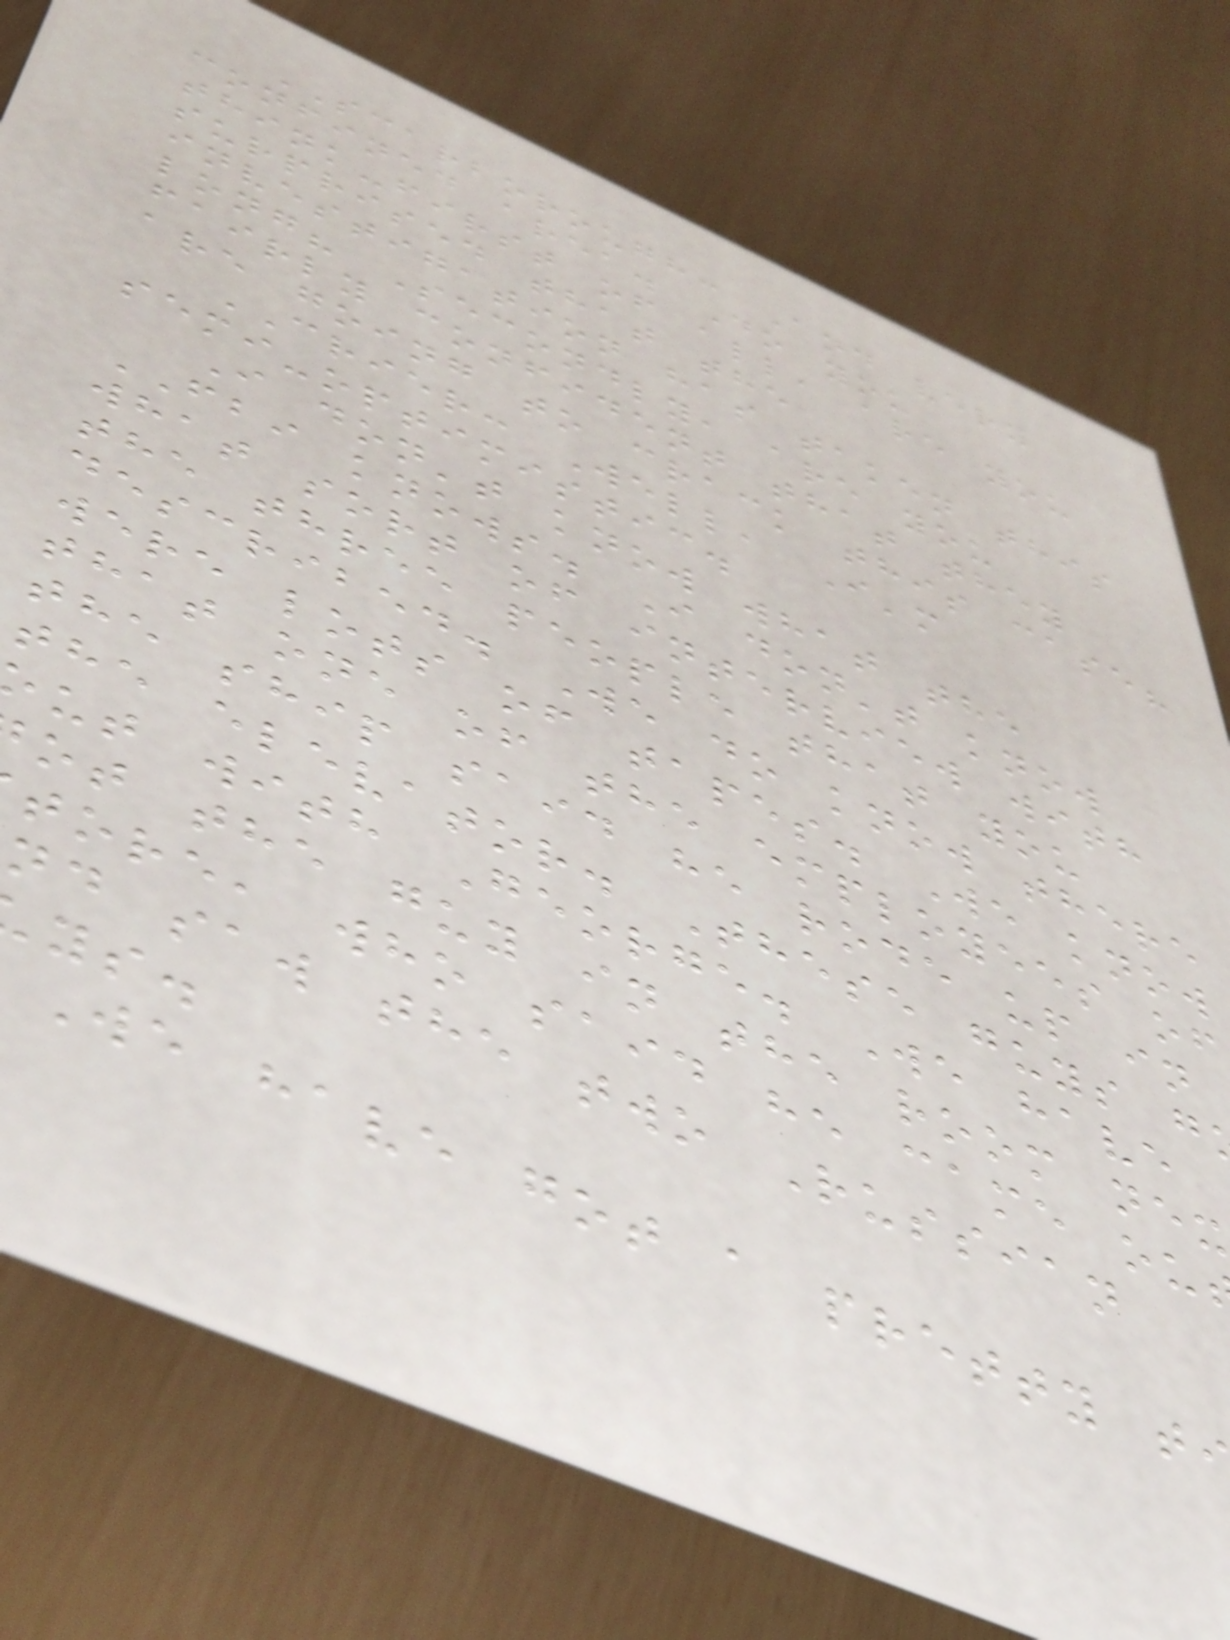SCARBOROUGH: And very
confined area. Do you
think-first of all, are you
surprised that the
investigation has taken this
long? Secondly, are you
fairly confident that they
are going to crack this case?
CRIER: Well, I'm
semi-optimistic.
I don't know what the
FBI knows. I don't know
what sort of interview with
the three people that you
described. We do know there
were lots of tapes. We know
that one of the employees of
the ship said he rode up in
the elevator. These guys g
ut with George. We have
ot the guy in the room nex
tore, who said he came ou
nd saw the two Russian
We have got a pretty t
